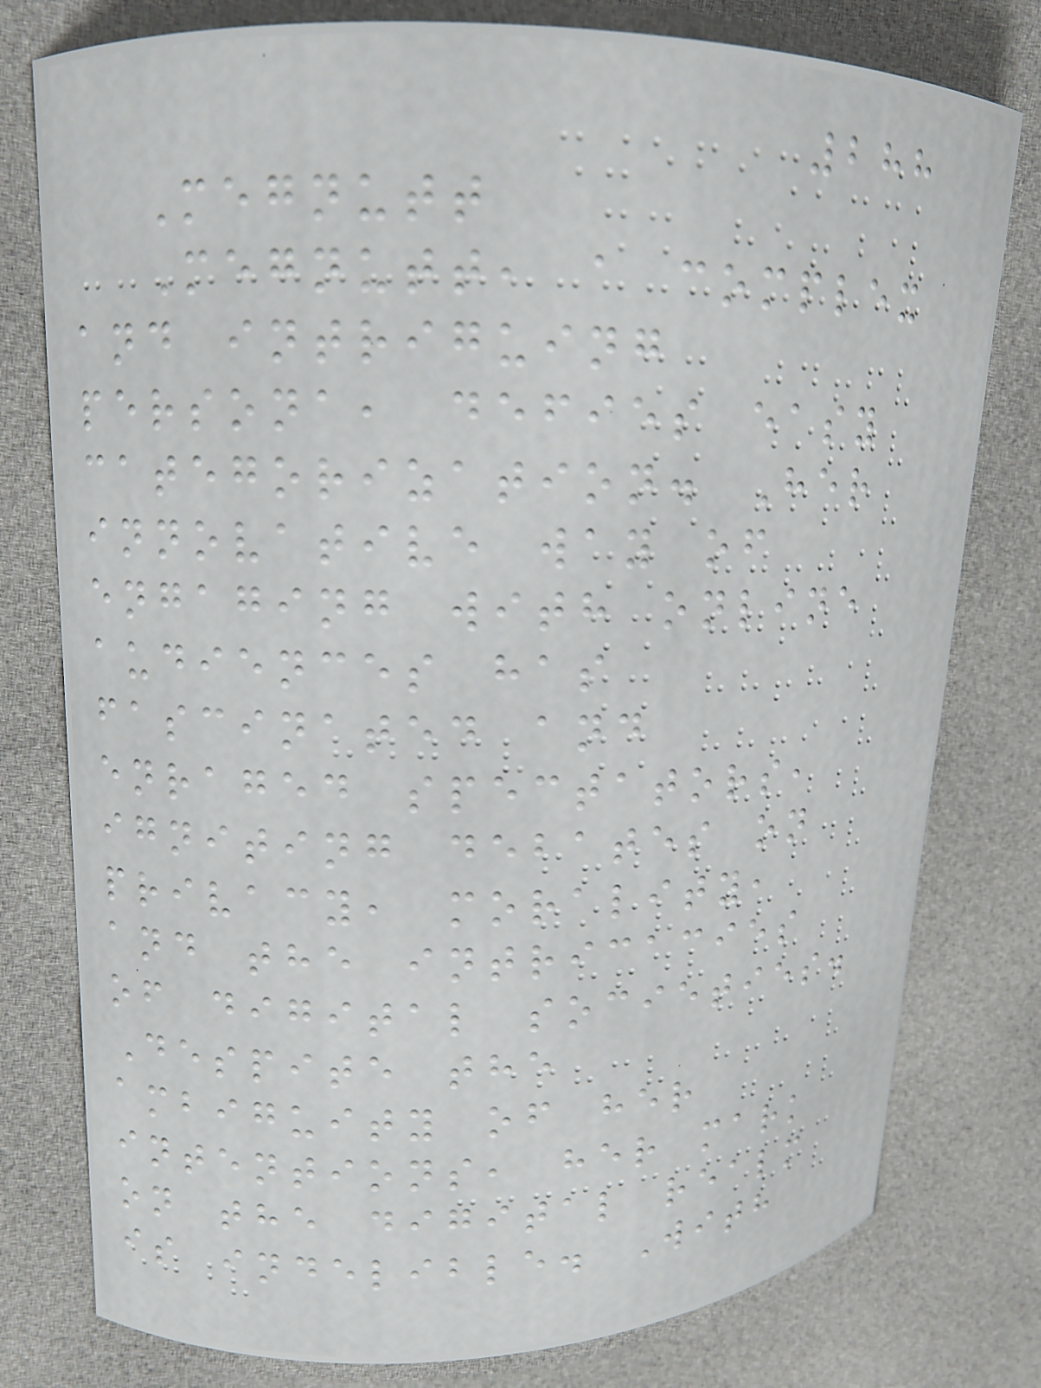288
Megnutt
Megnutt, a complex
and intriguing
persona, defies easy
categorization. Her
innovative way of
engaging with online
audiences has
fascinated and
enraged spectators,
igniting debates on
privacy, morality,
and the intricacies
of digital societies.
Despite the
ambiguity of her
intentions, her mark
on the digital realm
is indelible. With
